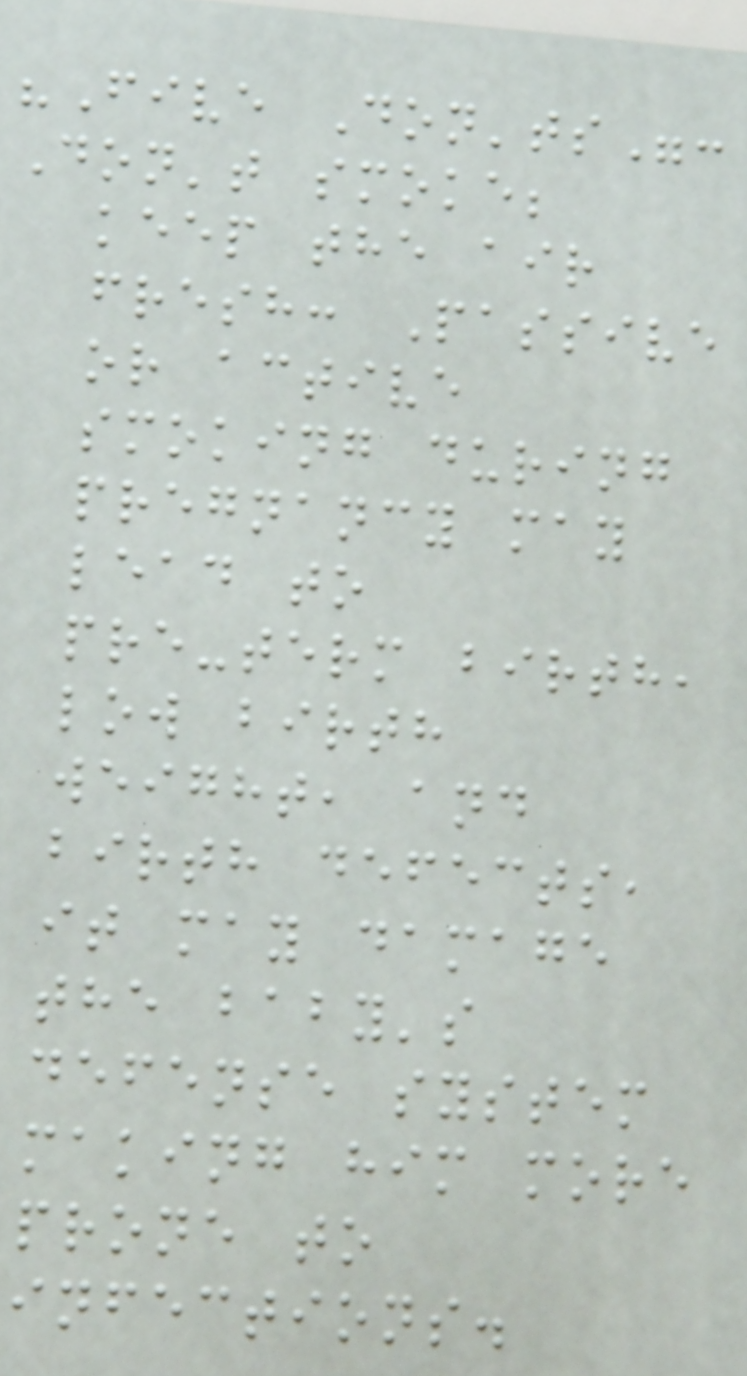"Five Don'ts":
Don't smoke;
keep the air
fresh: Passive
or active
smoking during
pregnancy may
lead to
pre-term birth,
low birth
weight, and
birth defects,
it may damage
the baby's
defense system
making him more
prone to
infections.
